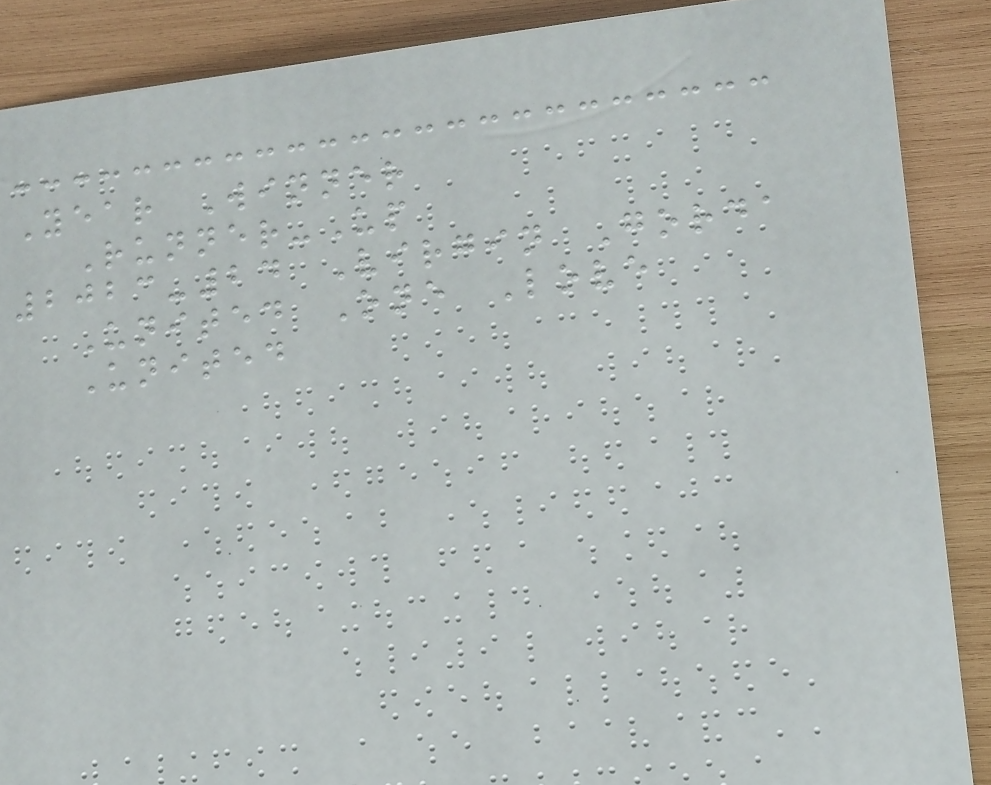Year Winner
Runner-Up
2023-24 Virgin Gorda
United One Love
United
